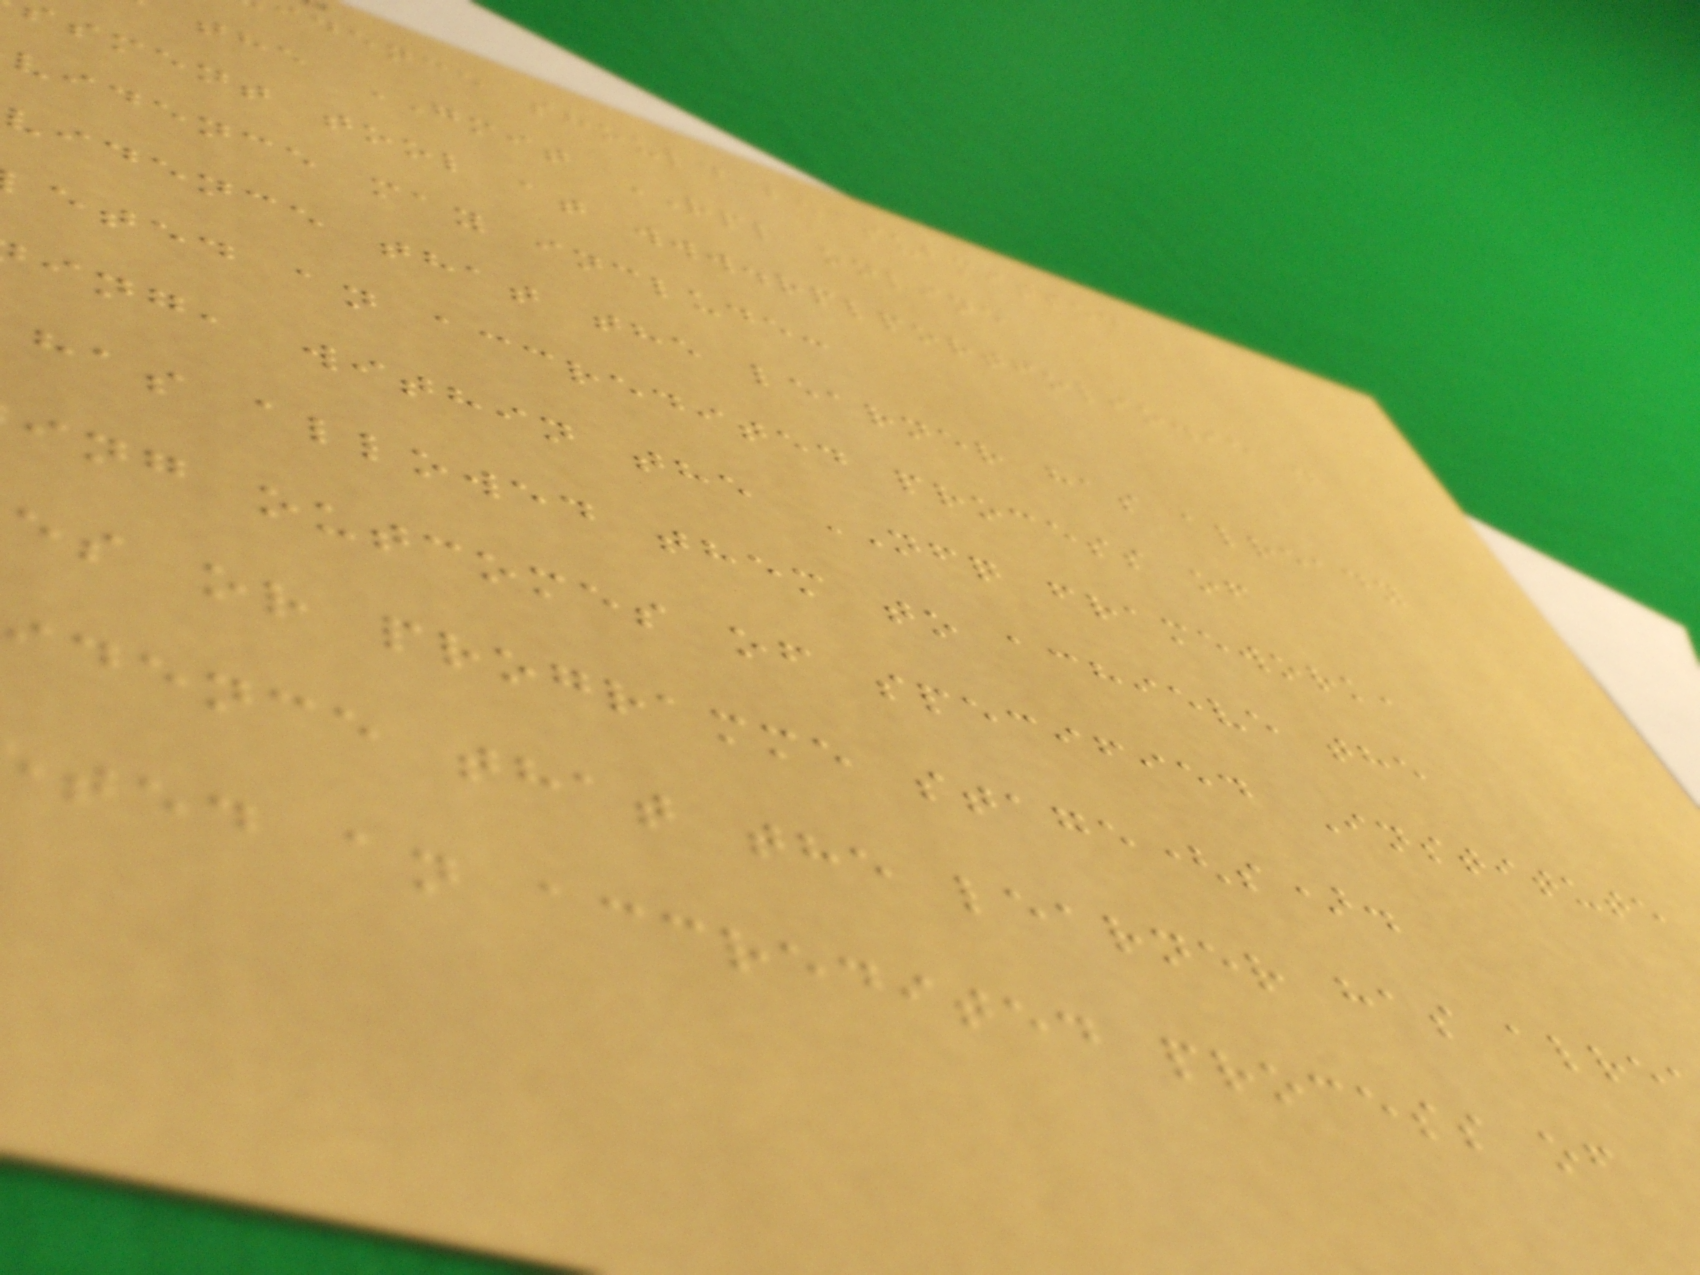dence should be submitted
the GMIT RPL online
sment tool at www.rplportfolio.ie .
vidence may include:
vidence that the learner has already
eted an accredited process of
ing, within the NFQ framework,
has allowed them to achieve the
ing outcomes of specified Institute
es or programme stage(s).
idence that the learner has alre
ted an accredited process of
